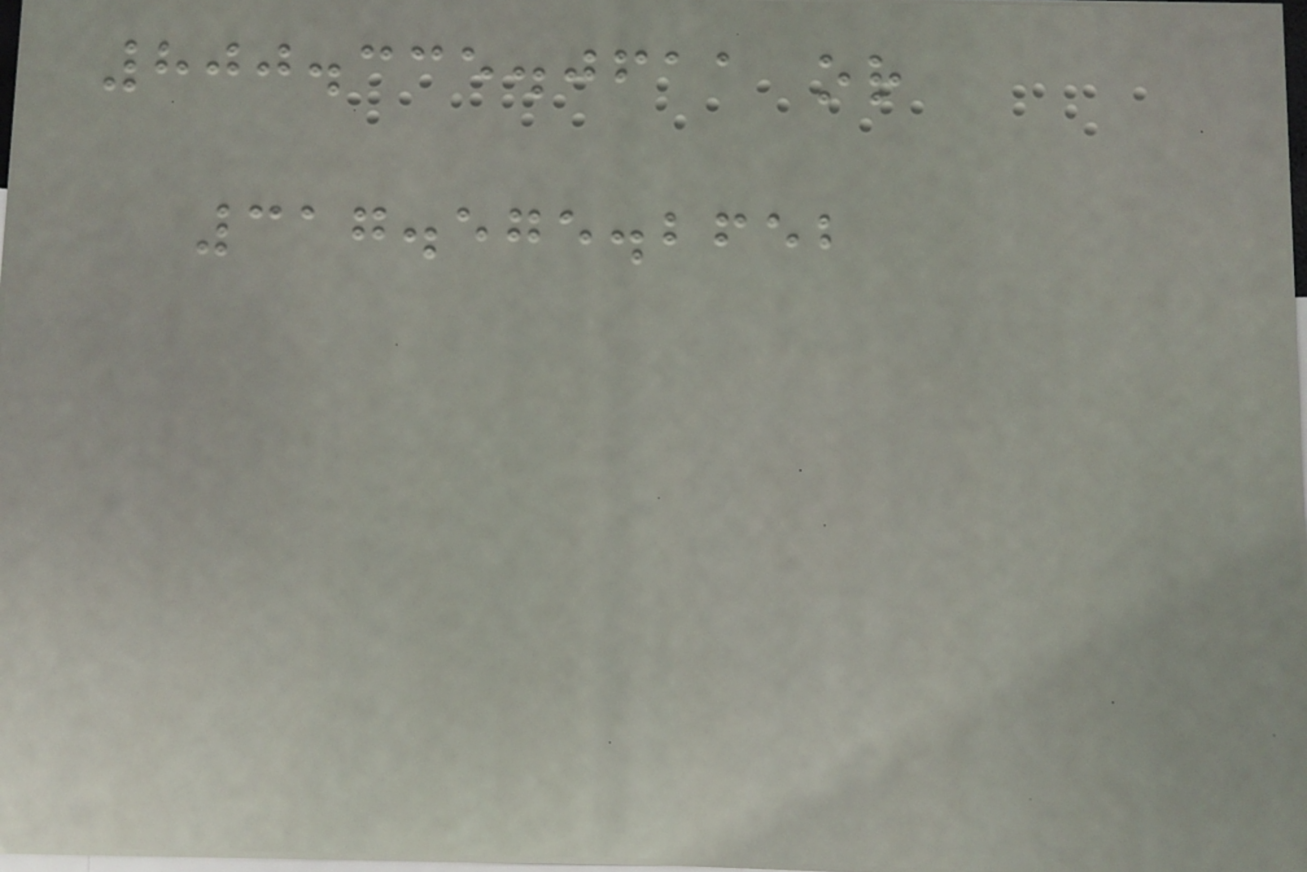800.335.0611 or
317.575.2652
